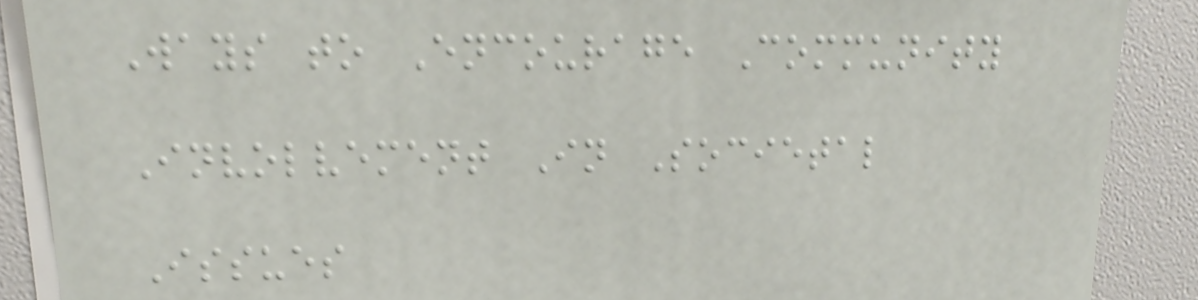Ways to Encourage Community
Involvement In Societal
Issues
